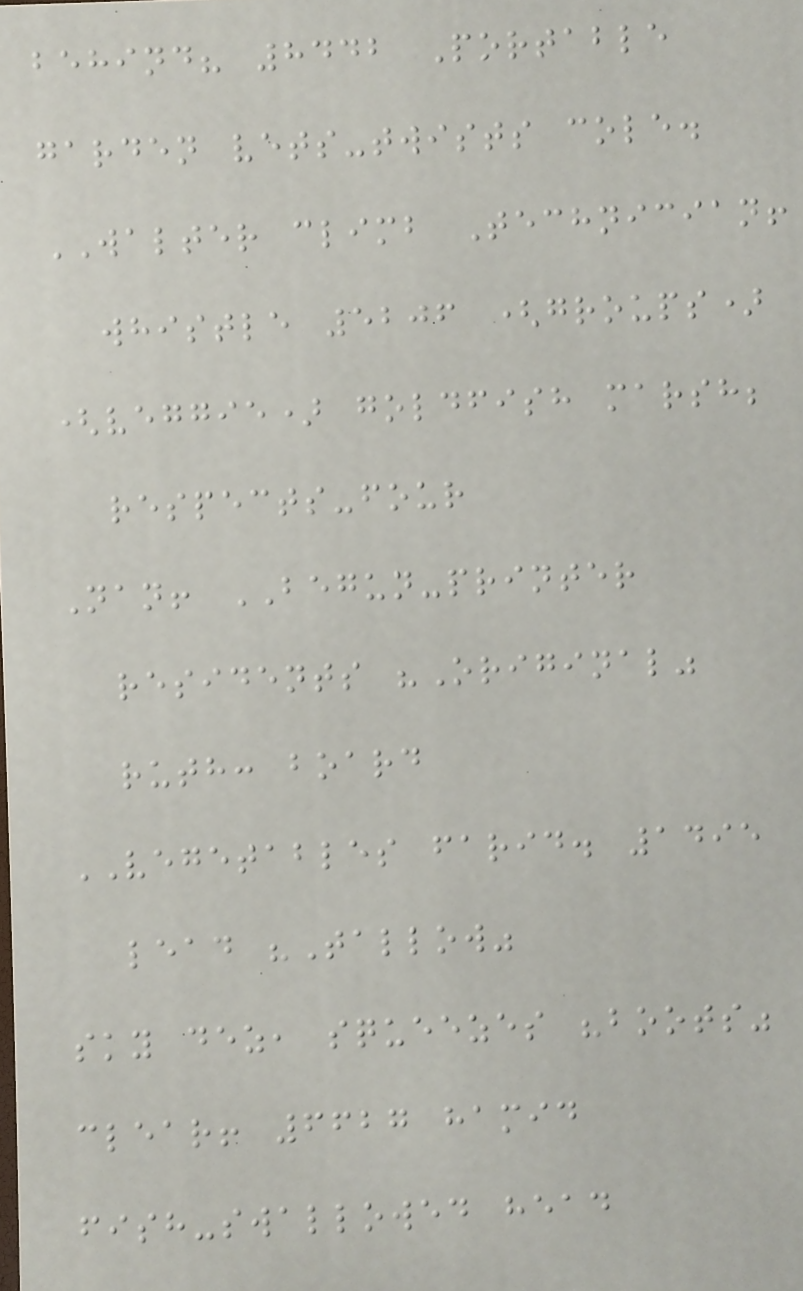behind? 8442 Portable
garden vets-twists cole.
WALTER climb Technician!
whistle 5206 (groups)
(veggie) goldfish marsh;
respects-four
Nan! BEGUN-printer
residents "Original"
ruth: board
VEGETABLES farid. 1495
lead "Tallow"
sky dez, squeezes "boots"
clear! 6627 hamid
fish-swallowed head
